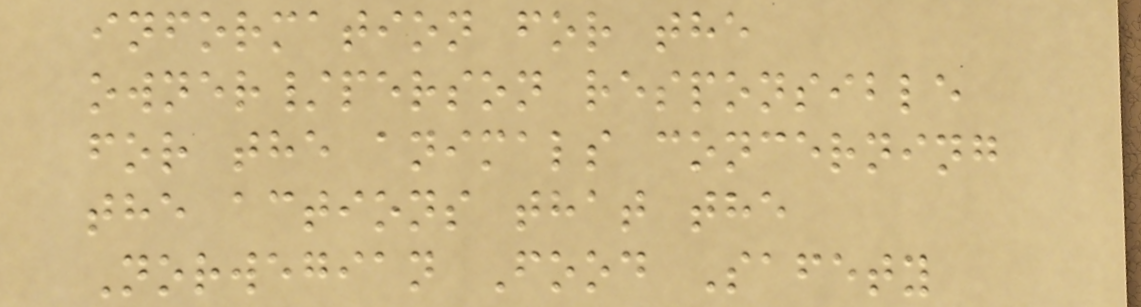information for the
owner/person responsible
for the animals concerning
the actions that the
Norwegian Food Safety
